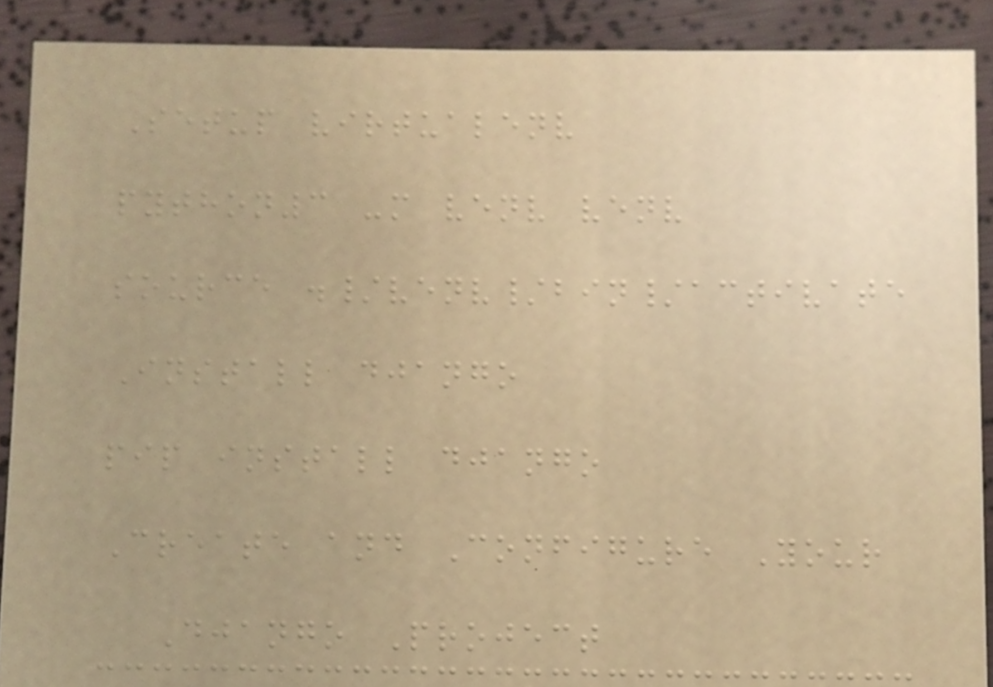Setup virtualenv
python3 -m venv venv
source ./venv/bin/activate
Install django
pip install django
Create and Configure Your
Django Project
